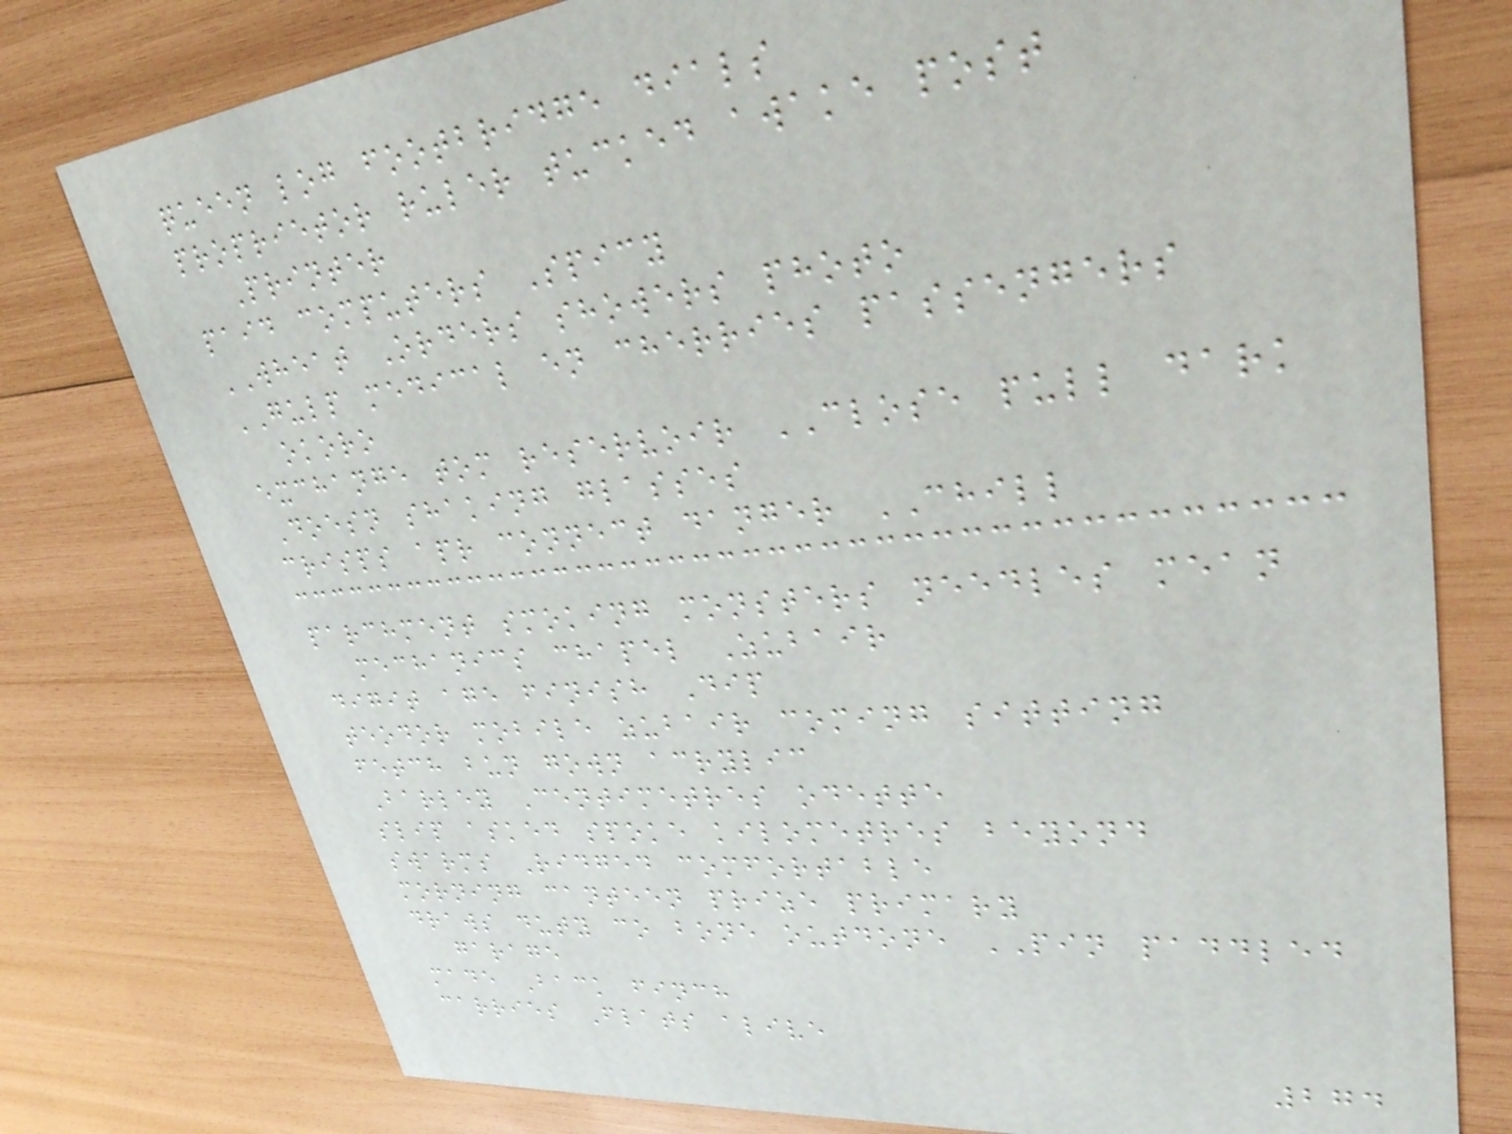queen log footbridge dials
proprietor ruler tucked awake post
Printer
paid computers Spicy
WHEAT Orders showers photo
GULP medical en cherries passengers
okoro
exchange tom reservoir CLOSE pull dark
Doesn shaking glasses
crisps apr connect danger CHILL
parchment smoking monsters needles mean
mechanics chapel Zubair
digit age finish Dip
teodor mobile zubair coming sitting
fetch bun gown acrylic
Barley Centimetres odette
slip asked spoke kilometres beyond
swarms Ridged comfortable
morning canteen prize primary
draws duty co bone outdone PIN paddled
garage
made Back finch
carries Flats alive
274
